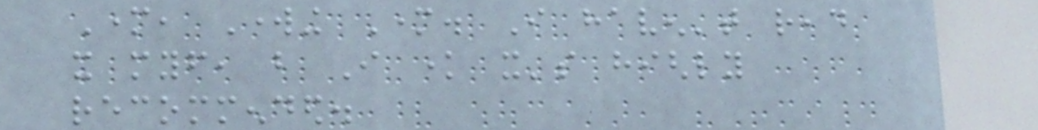Mother, Working Mother. I haven't read
it myself, but I know it's highly
recommended.
